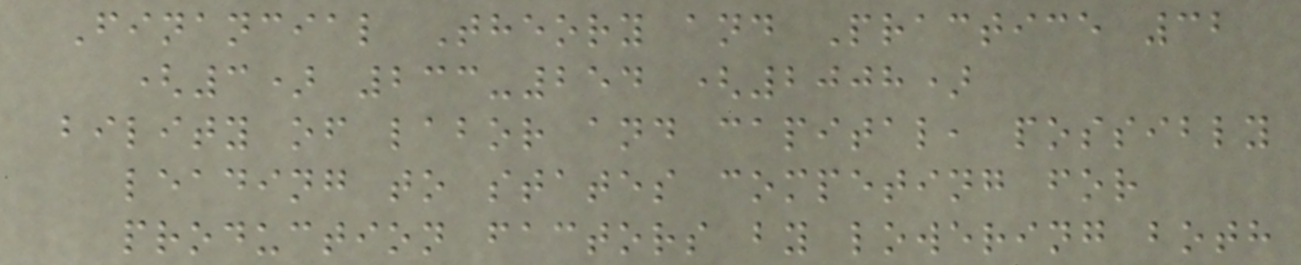Financial Theory and Practice 32
(3) 233-254 (2008)
bility of labor and capital, possibly
leading to states competing for
production factors by lowering both
